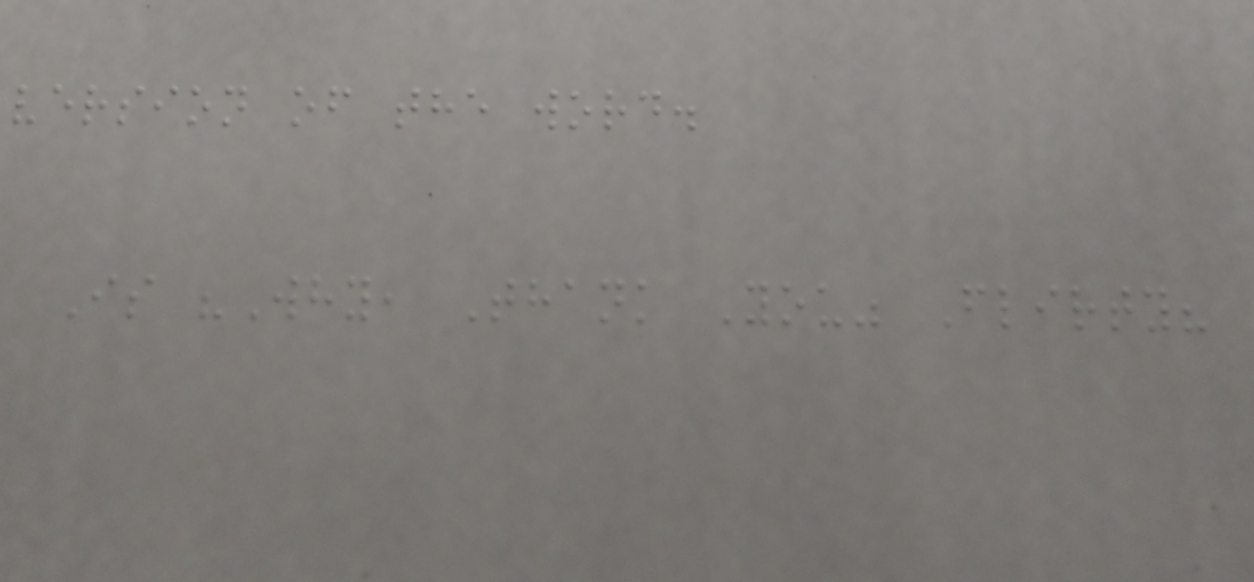version of the word.
Is "Why, Thank You" Flirty?
